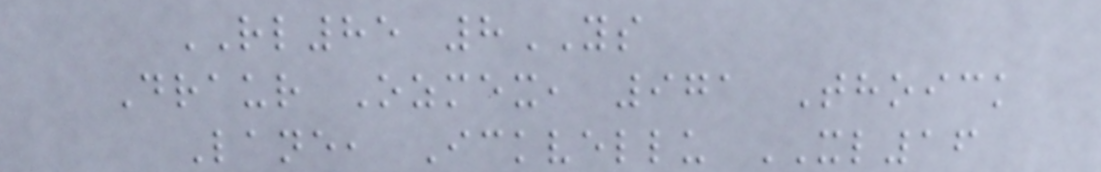RL85 8YS
Draur Ozmex, 971 Thoick
Lane, Ickvellu XL16
